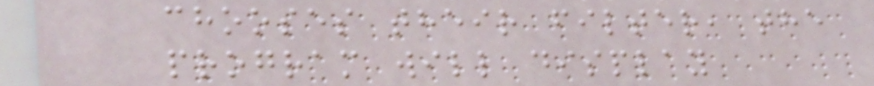chooses their filter, the
program will display
